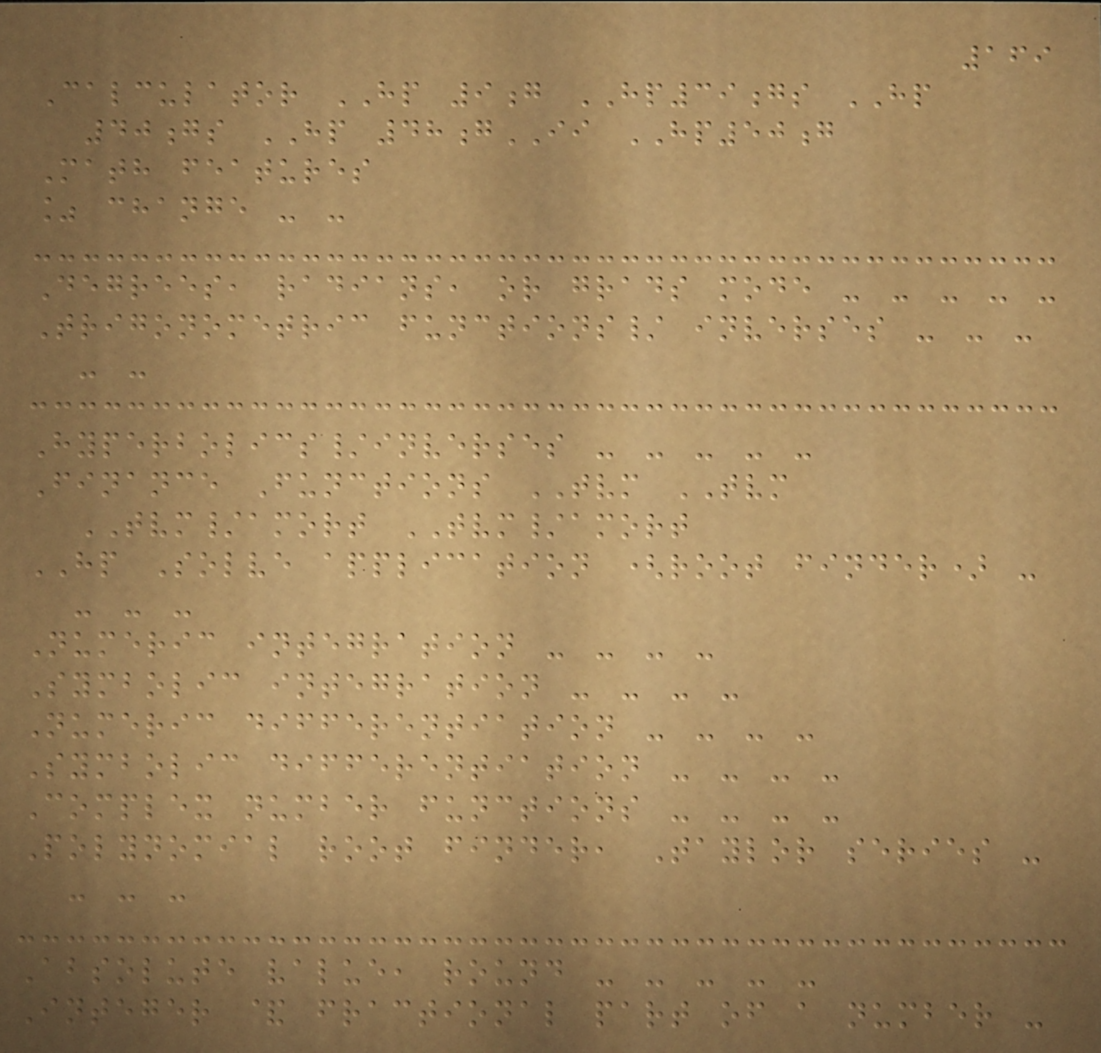169
Calculator HP 9g HP39gs HP
40gs HP 48gII HP50g
Math features
% change - -
Degrees, radians, or grads mode - - - - -
Trigonometric functions/ inverses - - -
- -
Hyperbolics/inverses - - - - -
Finance Functions TVM TVM
TVM/amort TVM/amort
HP Solve application (root finder) -
- - -
Numeric integration - - - -
Symbolic integration - - - -
Numeric differentiation - - - -
Symbolic differentiation - - - -
Complex number functions - - - -
Polynomial root finder, Taylor series -
- - -
Absolute value, round - - - - -
Integer & fractional part of a number -
